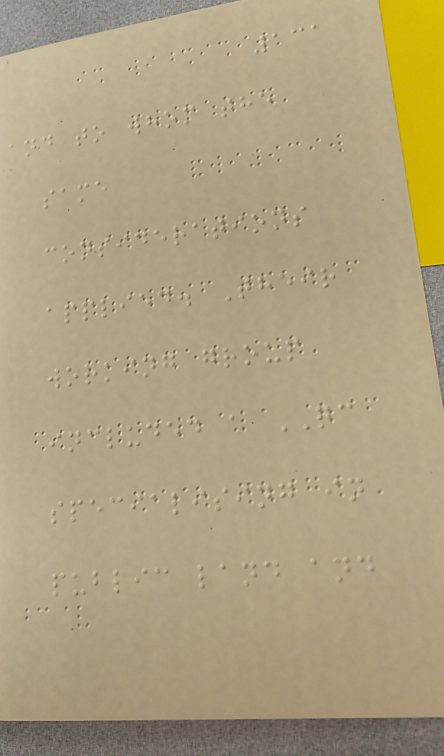131
and to whom the
same
considerations
applied. Their
working group
included a QC
specialising in
public land and
